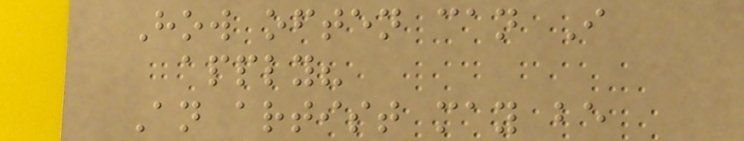How often can I
apply?
An artist may be
